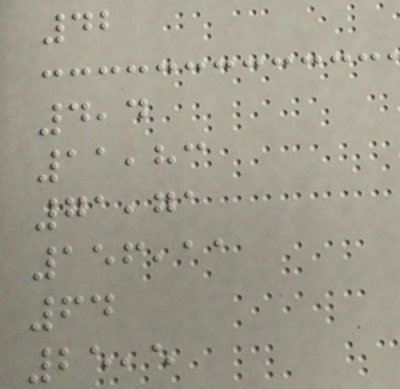42
4,4
11,83
71,71
156,11
64
25,5
